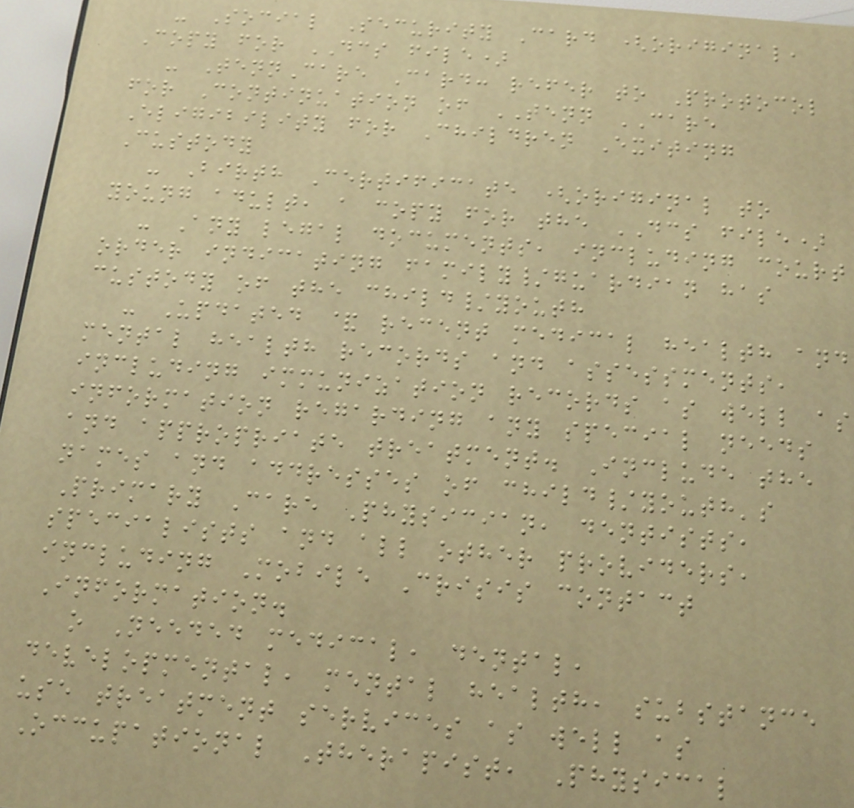- Social Security Card (original,
Copy for DCS file)
- TennCare Card: refer to Protocol
for Continuation of TENN CARE
Eligibility for Children Exiting
Custody
- Birth Certificate (original to
young adult, a copy for the DCS file)
- Any legal documents, including court
order indicating family/guardian has
custody of the child/youth
- Updated & recent medical health and
mental health records and assessments,
including immunization records as well as
information regarding any special needs
and appropriate treatment. Include the
names and addresses of child/youth's
Primary Care Physician, dentists,
specialists and all other providers,
including Mobile Crisis contact
Information.
o Needed medical, dental,
developmental, mental health, substance
use treatment services as well as
Occupational Therapist, Physical
